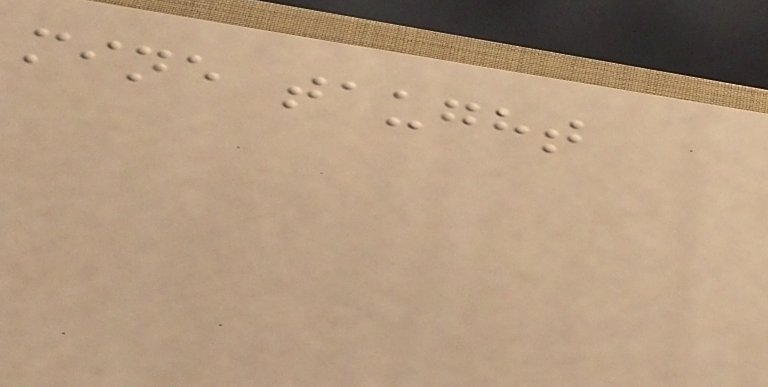mine taught
